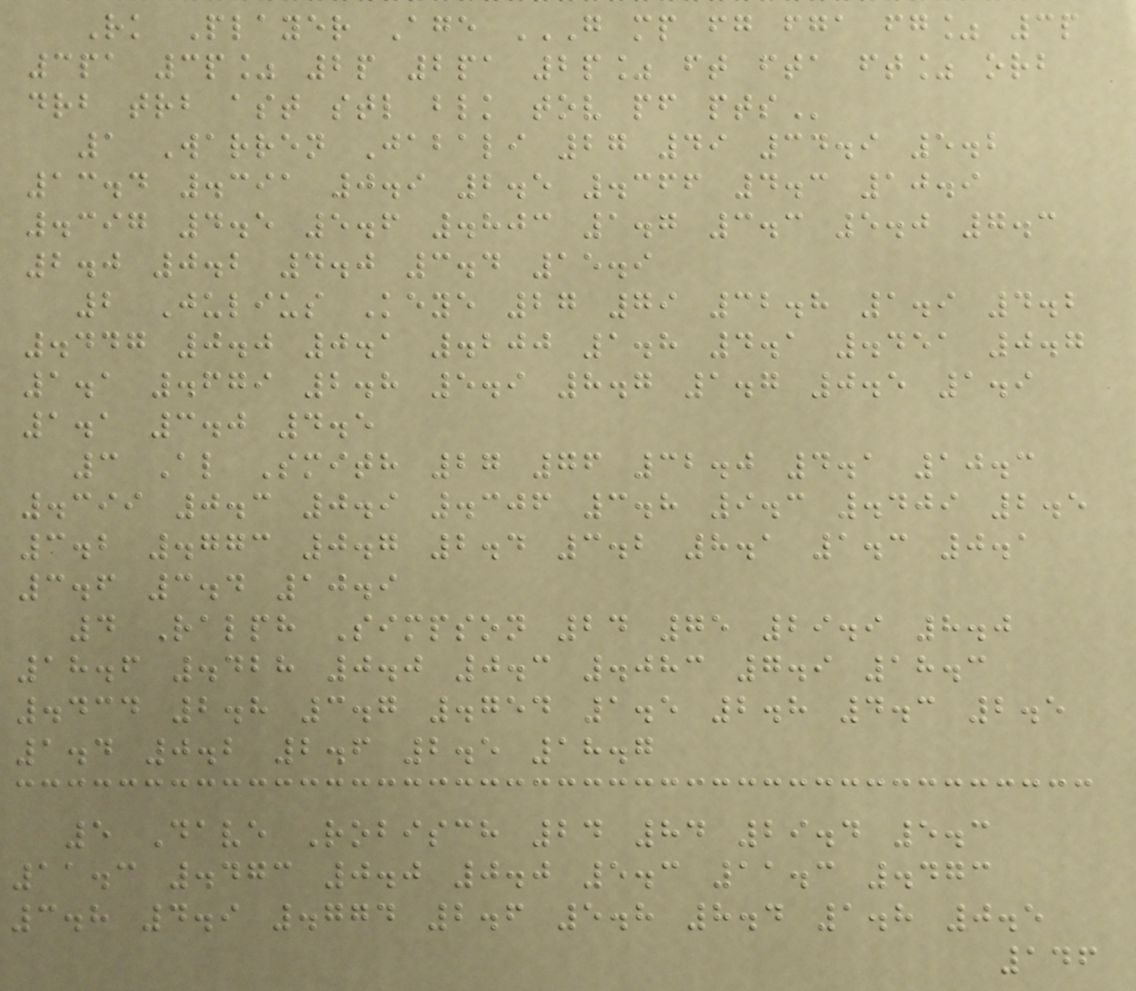Rk Player Age G MP FG FGA FG% 3P
3PA 3P% 2P 2PA 2P% FT FTA FT% ORB
DRB TRB AST STL BLK TOV PF PTS
1 Warren Jabali 27 49 34.9 5.2
13.4 .391 0.9 2.5 .366 4.3 10.9
.397 4.5 5.6 .803 1.7 3.3 5.0 7.3
2.0 0.2 4.0 3.4 15.9
2 Julius Keye 27 79 32.8 1.9 4.2
.447 0.0 0.1 .200 1.8 4.1 .451 0.7
1.1 .679 2.8 5.9 8.7 1.7 0.5 1.9
1.1 3.0 4.5
3 Al Smith 27 76 32.0 4.1 10.3
.399 0.3 0.9 .306 3.8 9.3 .409 2.5
3.2 .773 0.7 2.4 3.2 8.1 1.3 0.1
3.6 3.4 10.9
4 Ralph Simpson 24 75 29.9 8.0
18.6 .428 0.0 0.3 .083 7.9 18.3
.434 2.8 3.7 .754 1.5 2.8 4.3 2.5
1.4 0.2 2.6 2.5 18.7
5 Dave Robisch 24 84 29.4 5.3
11.3 .473 0.0 0.0 5.3 11.3 .473
3.8 4.9 .774 2.6 5.8 8.4 1.8 0.5
146
